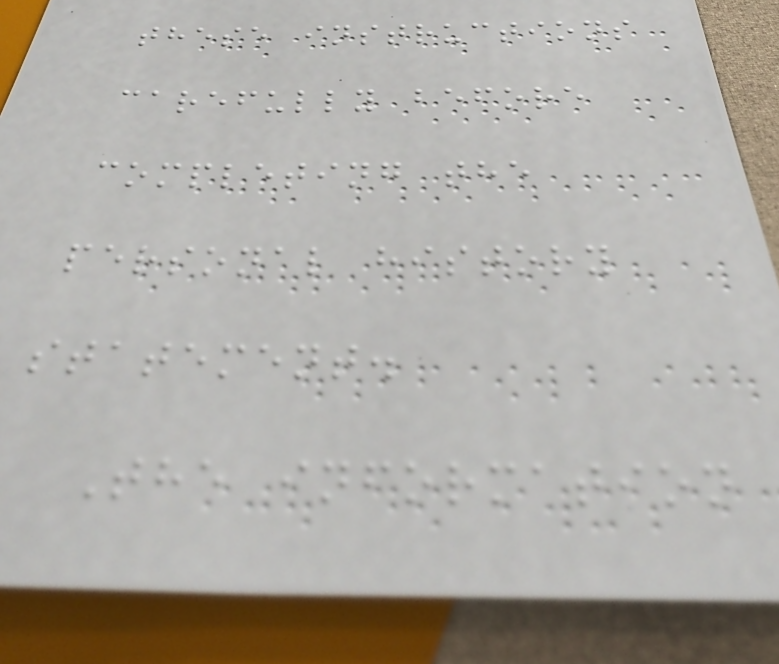these instructions
carefully before
completing the
personal history
statement.
The information
